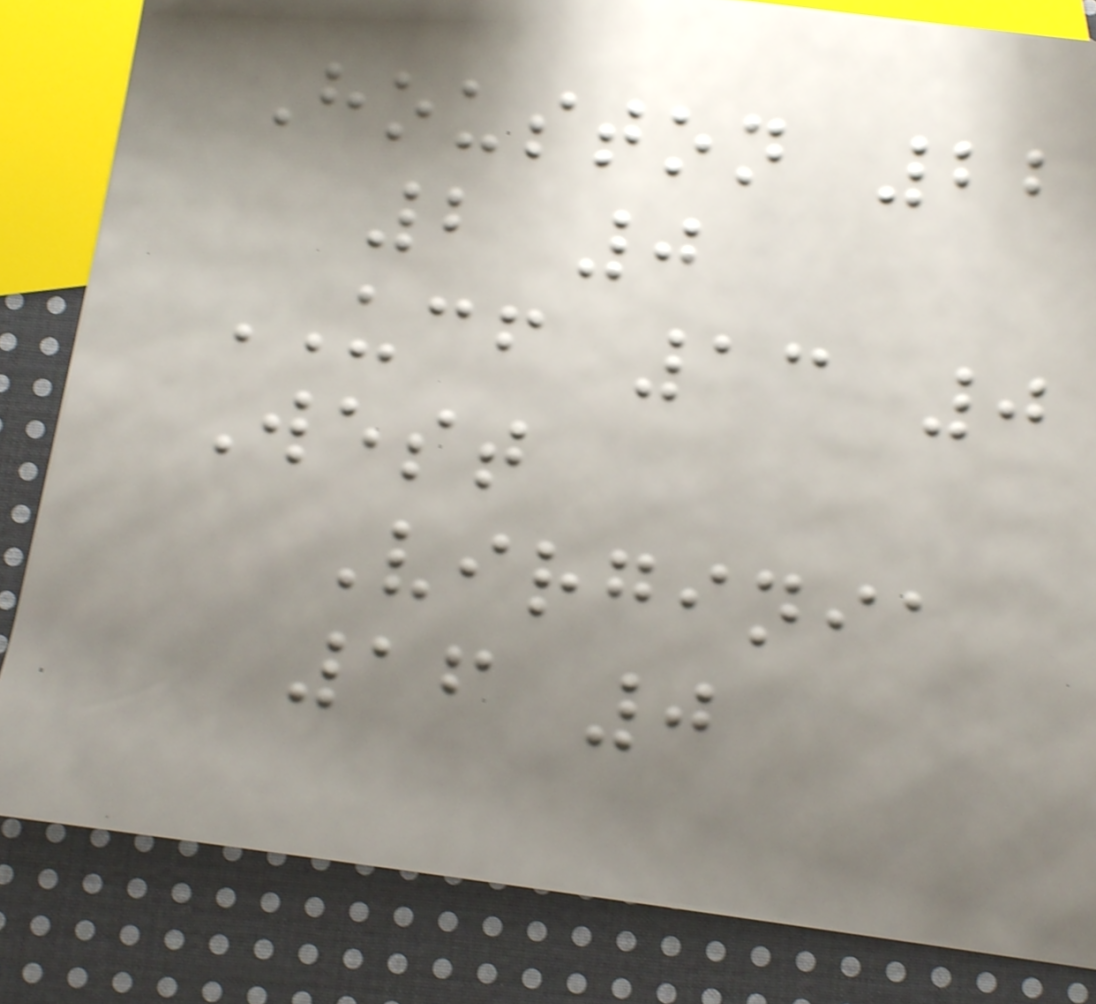Houston 22
2 0
UCF 13 0
West
Virginia
16 0
